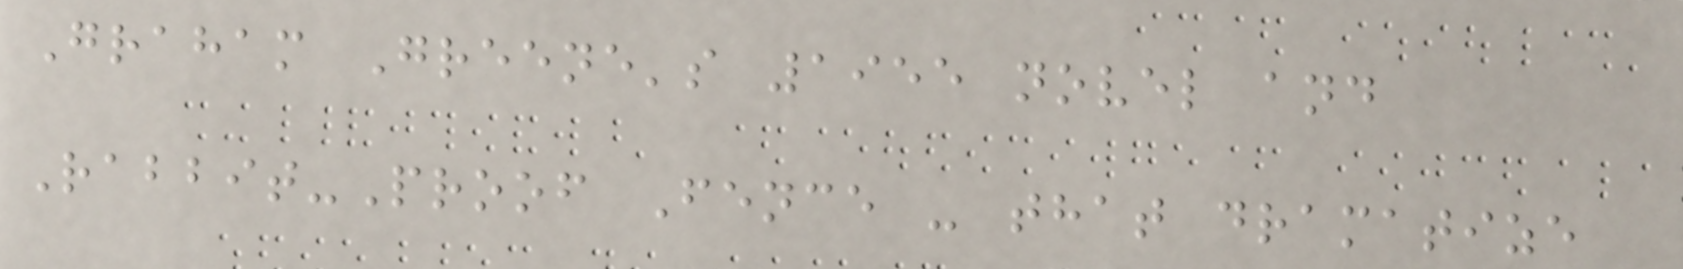Graham Greene's 1955 novel and
Rabbit-Proof Fence - that dramatize
